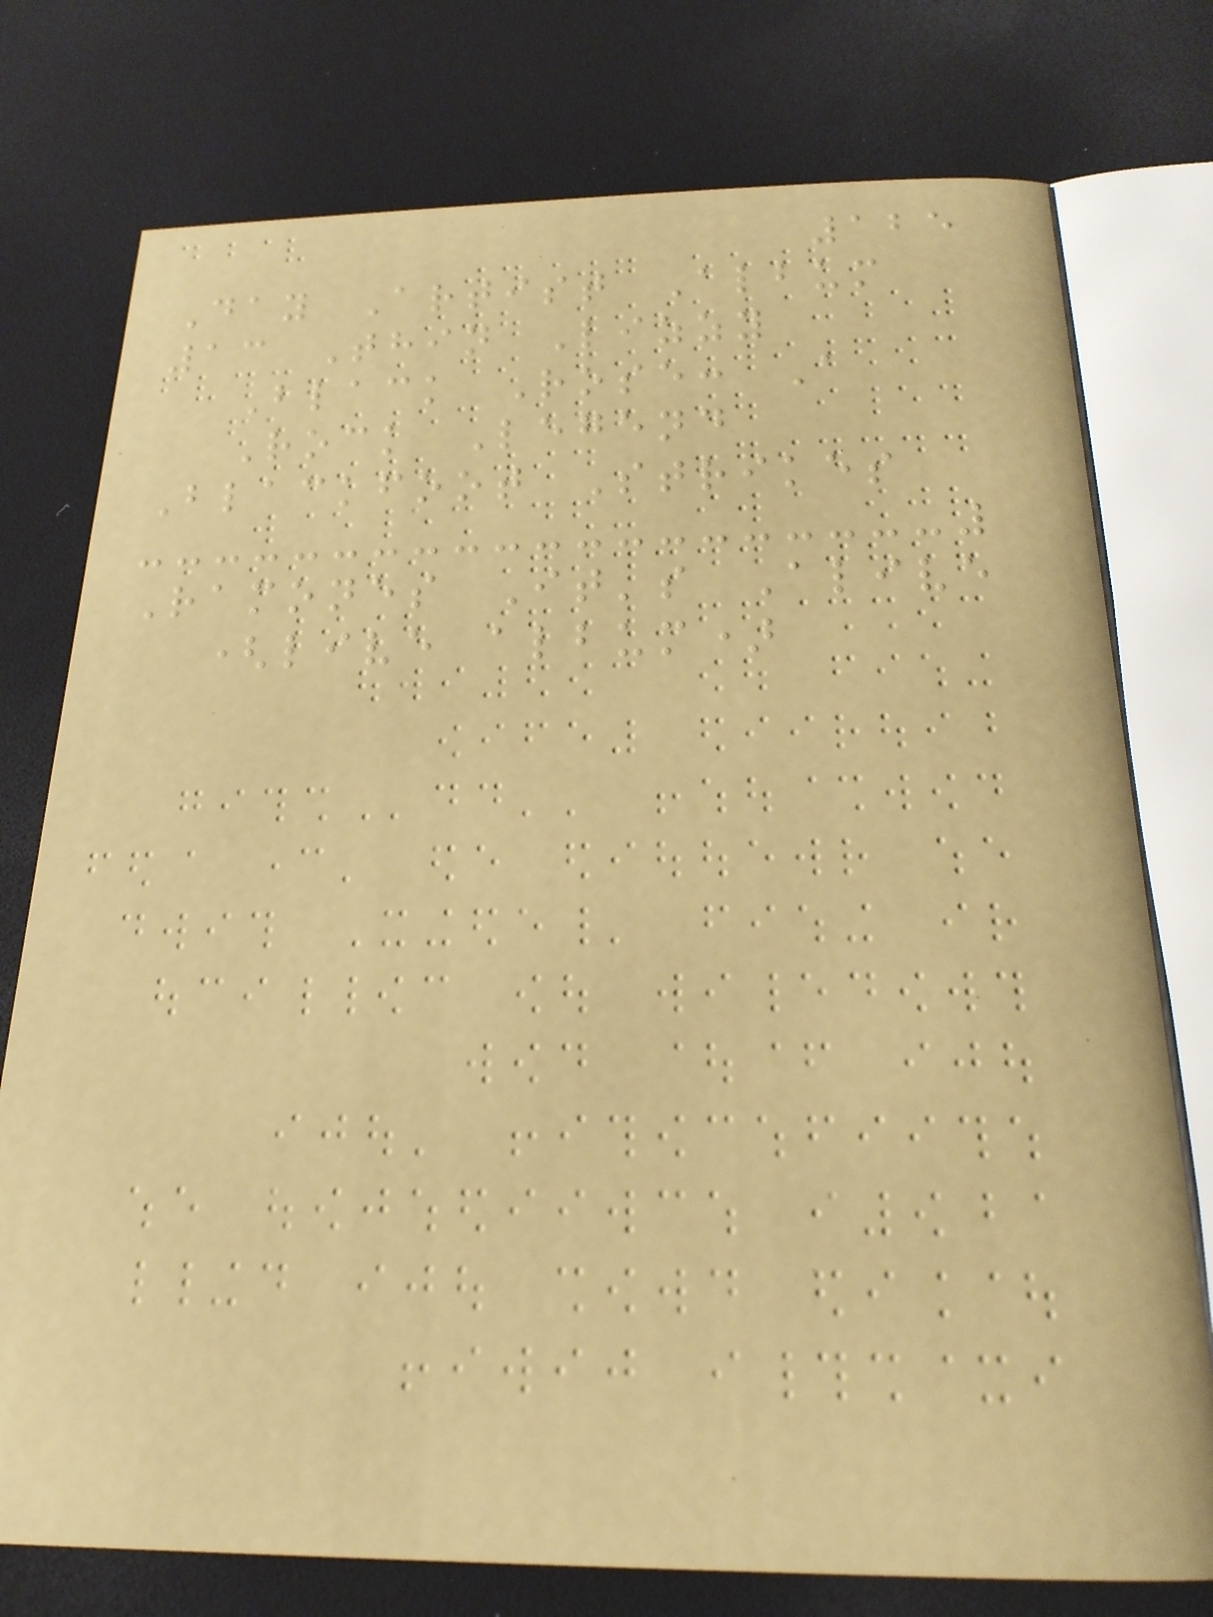125
Day Artist Album
13 Thin Lizzy
Black Rose: A
Rock Legend
Blackfoot Strikes
Ramones It's Alive
(live album)
